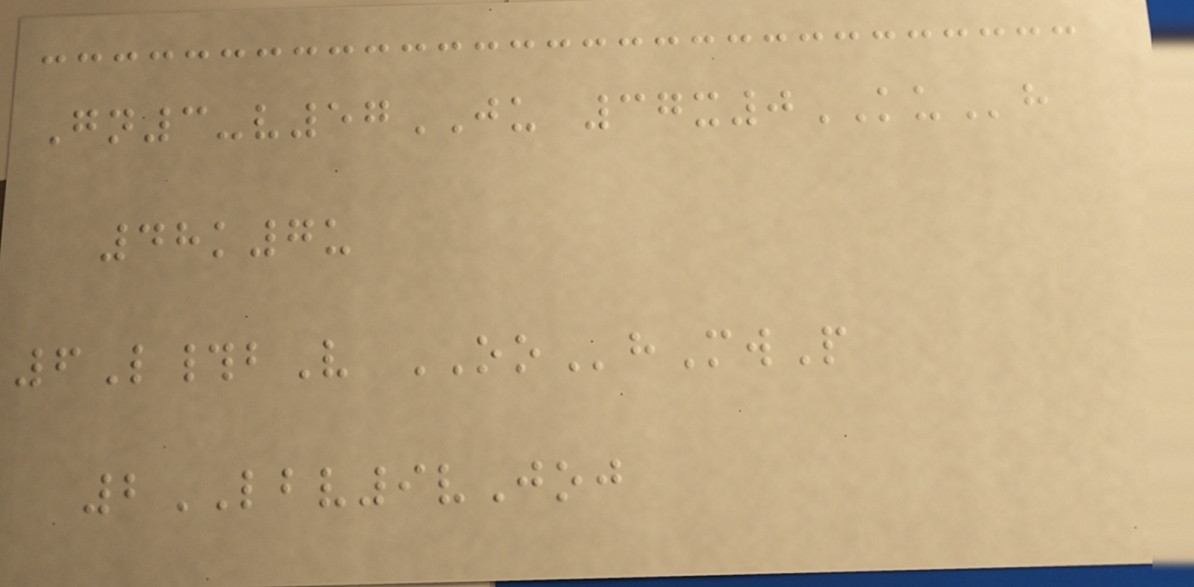Gn3-v57JU 37x0KUh
48k7u
6L#bV OOhMwP
2LBV9vJoj
